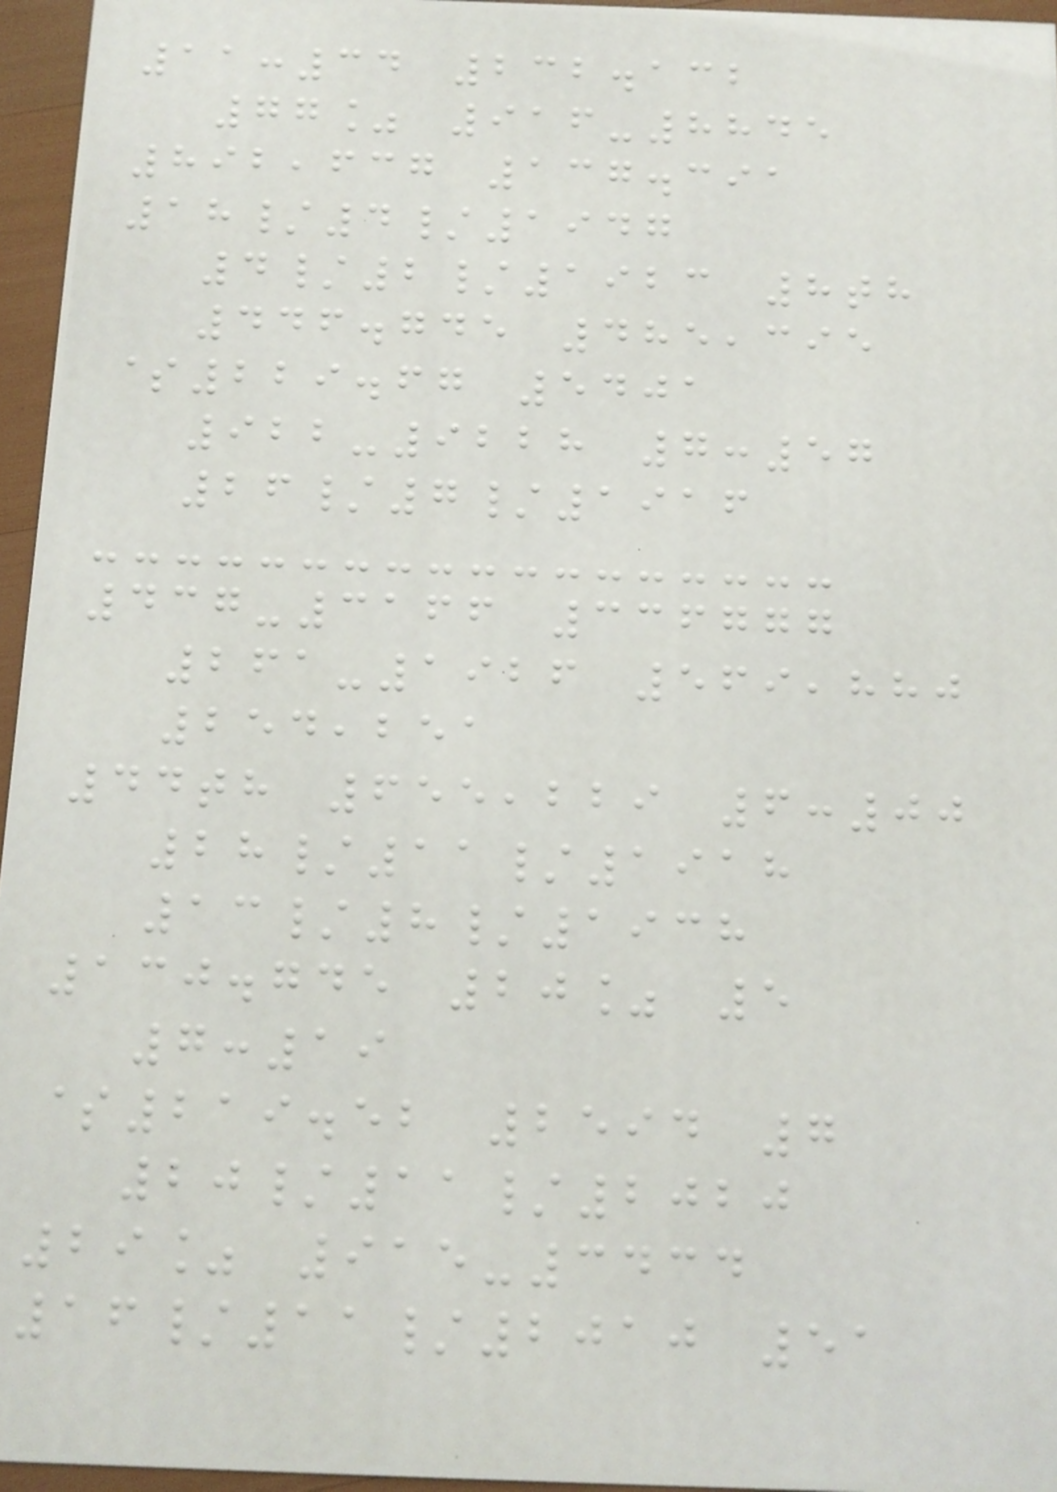11:34 232.132
77% 916-8845
892,637 137.391
18/4/1947
4/2/1923 8th
446.745 485,395
$229.67 5401
922-9228 7:57
26/7/1916
437-3166 336777
261-1926 569,880
254,251
44th 655,229 6:00
28/11/1918
13/8/1938
130.745 20% 5
7:19
$219.52 2594 7
20/11/2020
29% 915-3434
16/11/2010 51
